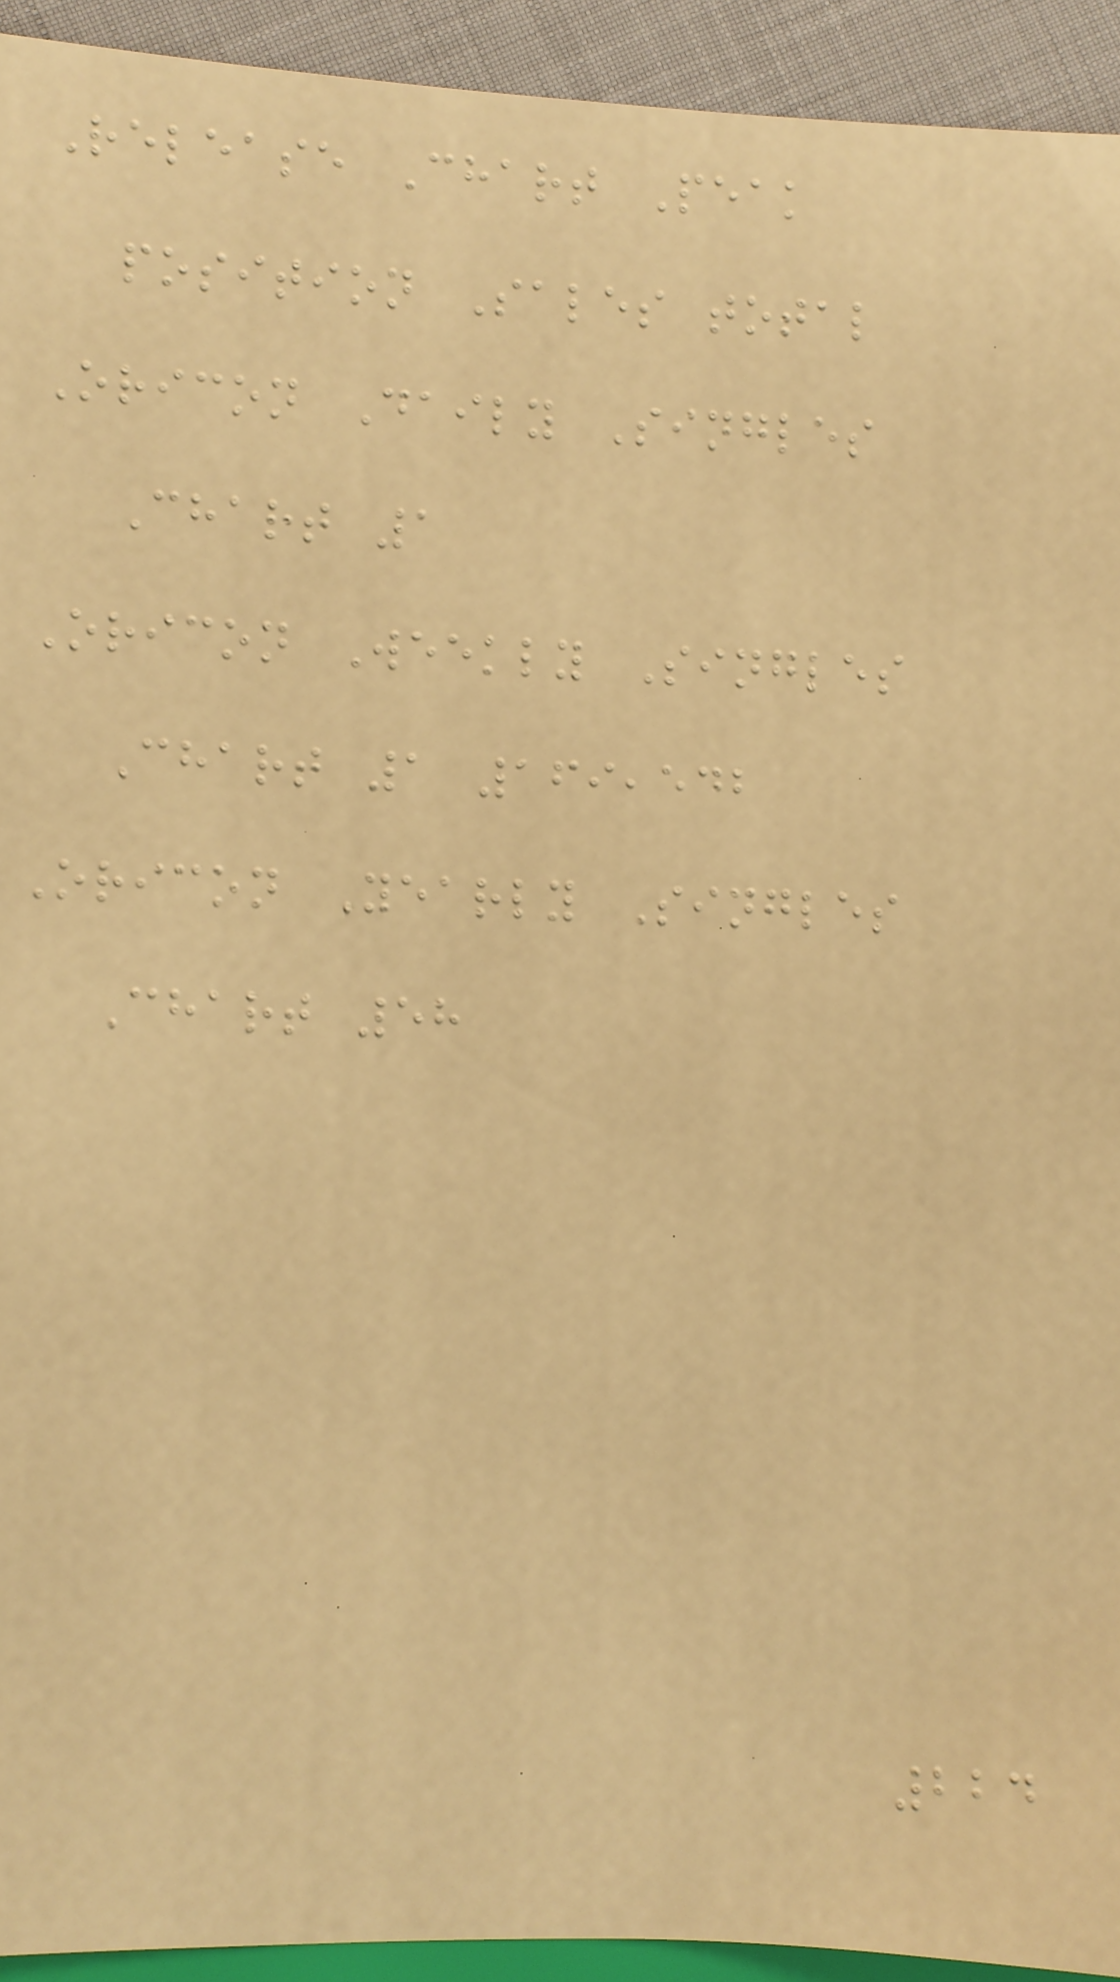Release Chart Peak
position Sales total
Oricon Daily Singles
Chart 1
Oricon Weekly Singles
Chart 1 169,542
Oricon Yearly Singles
Chart 58
224
